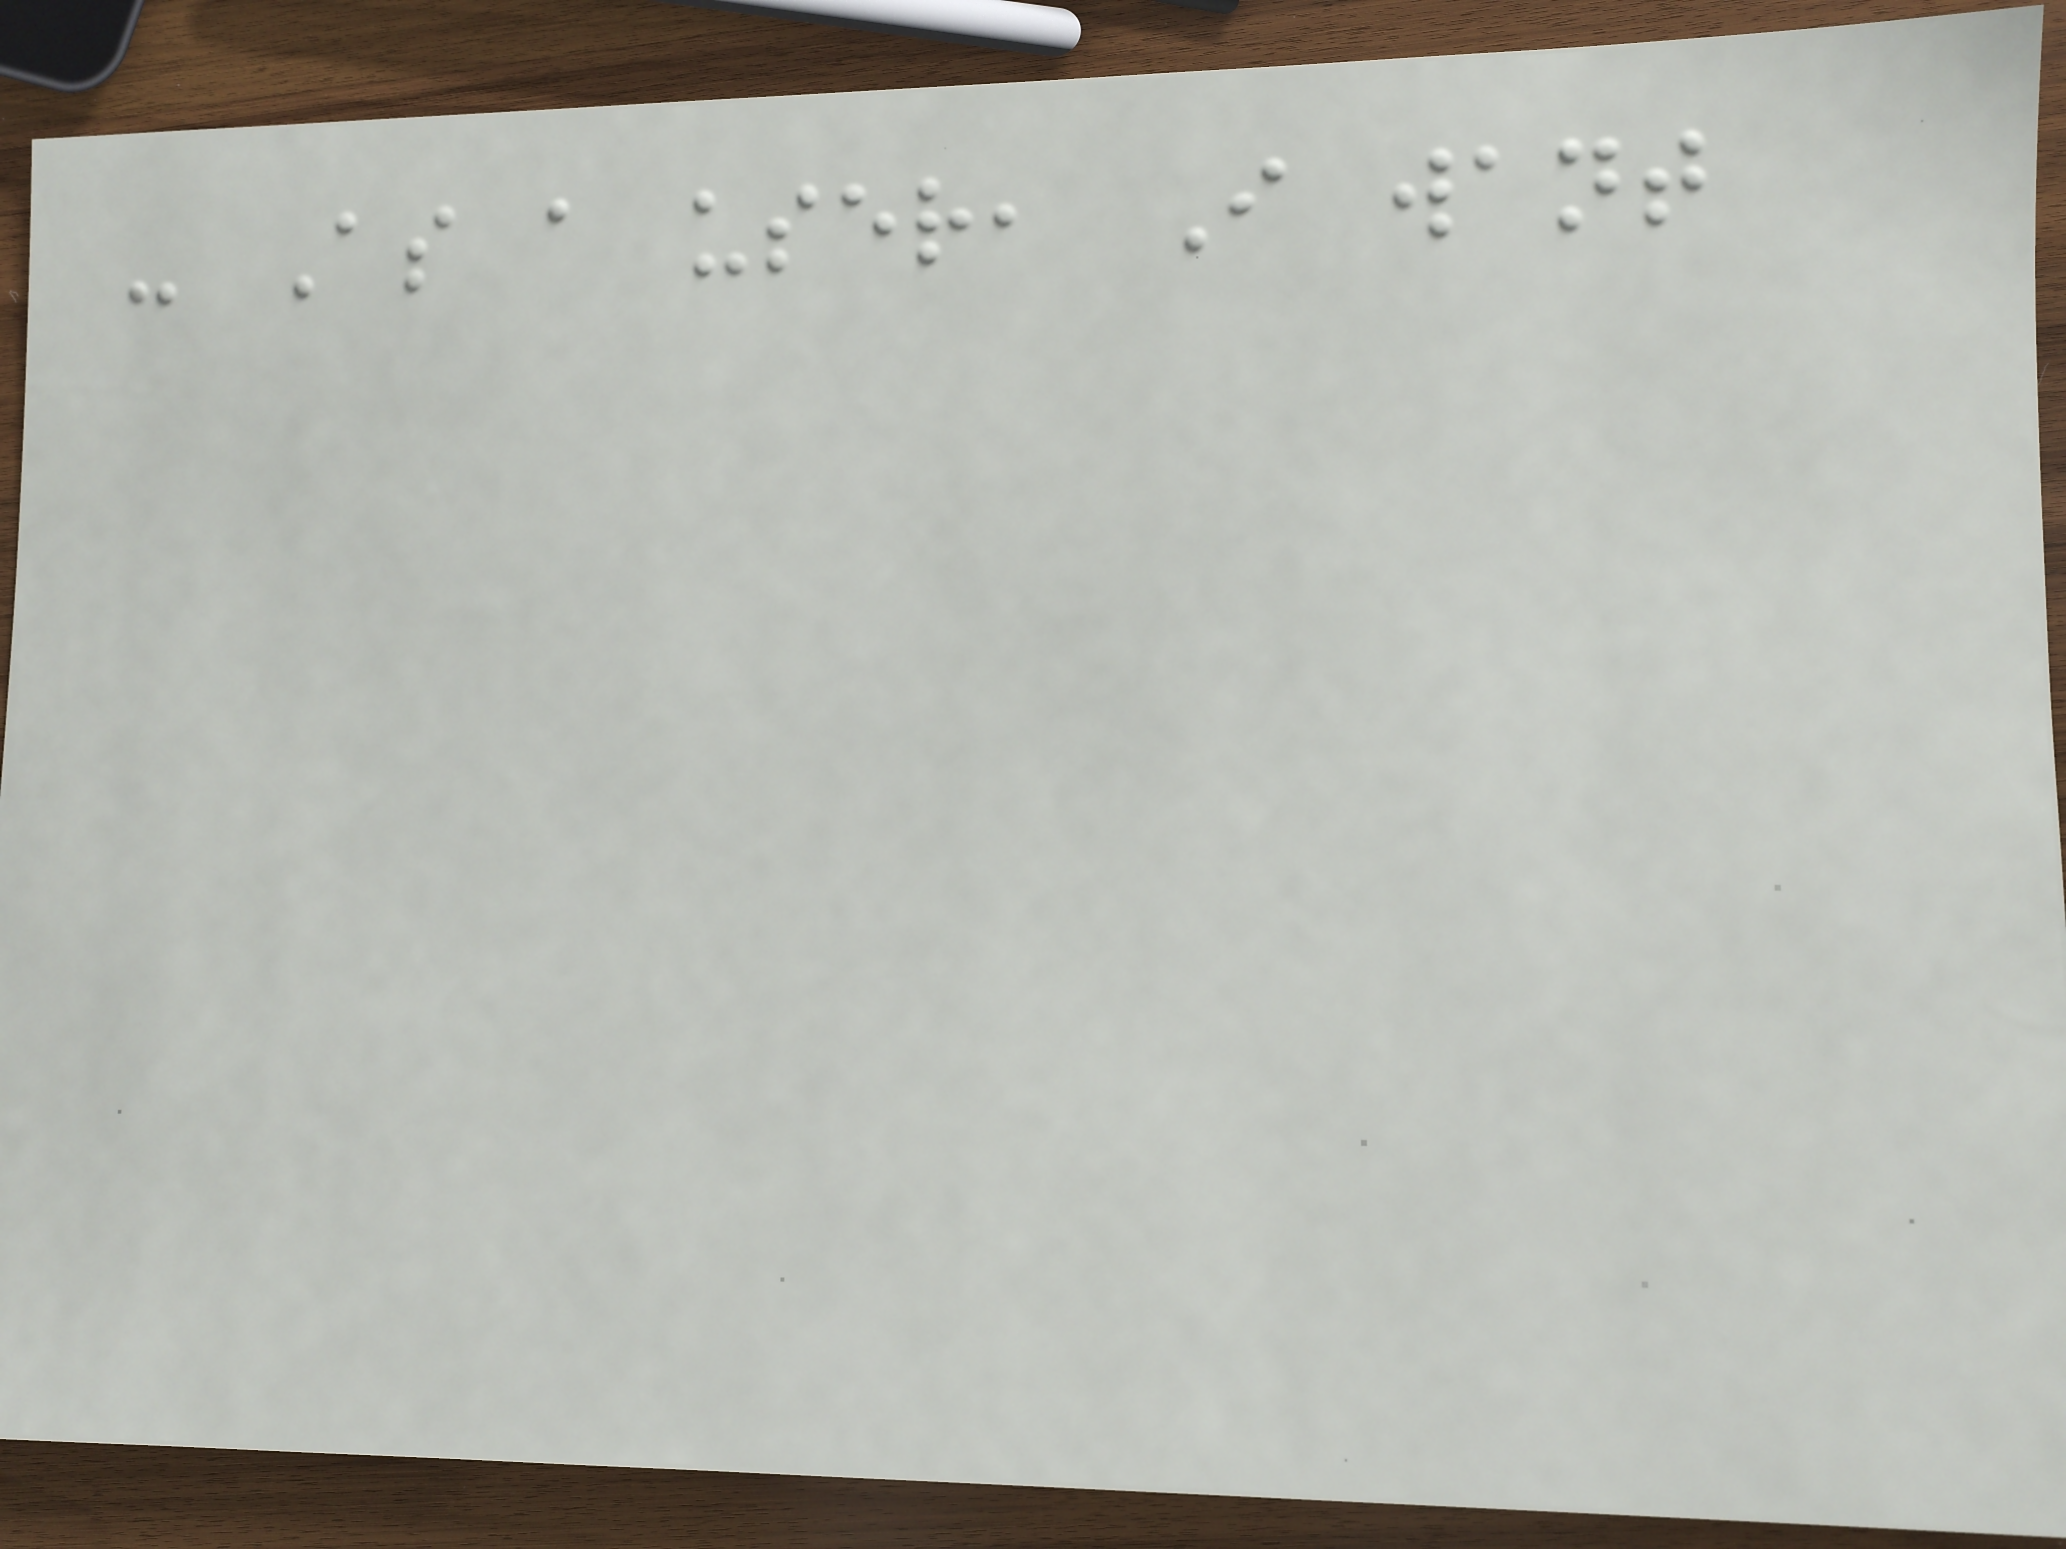- As a user, I want
